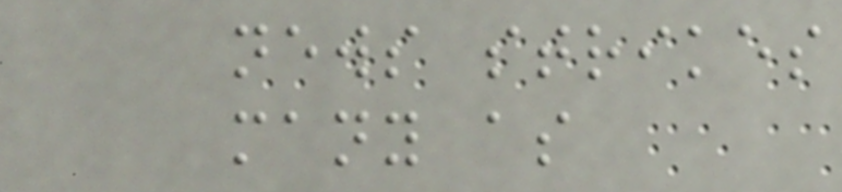news strikes
many as
